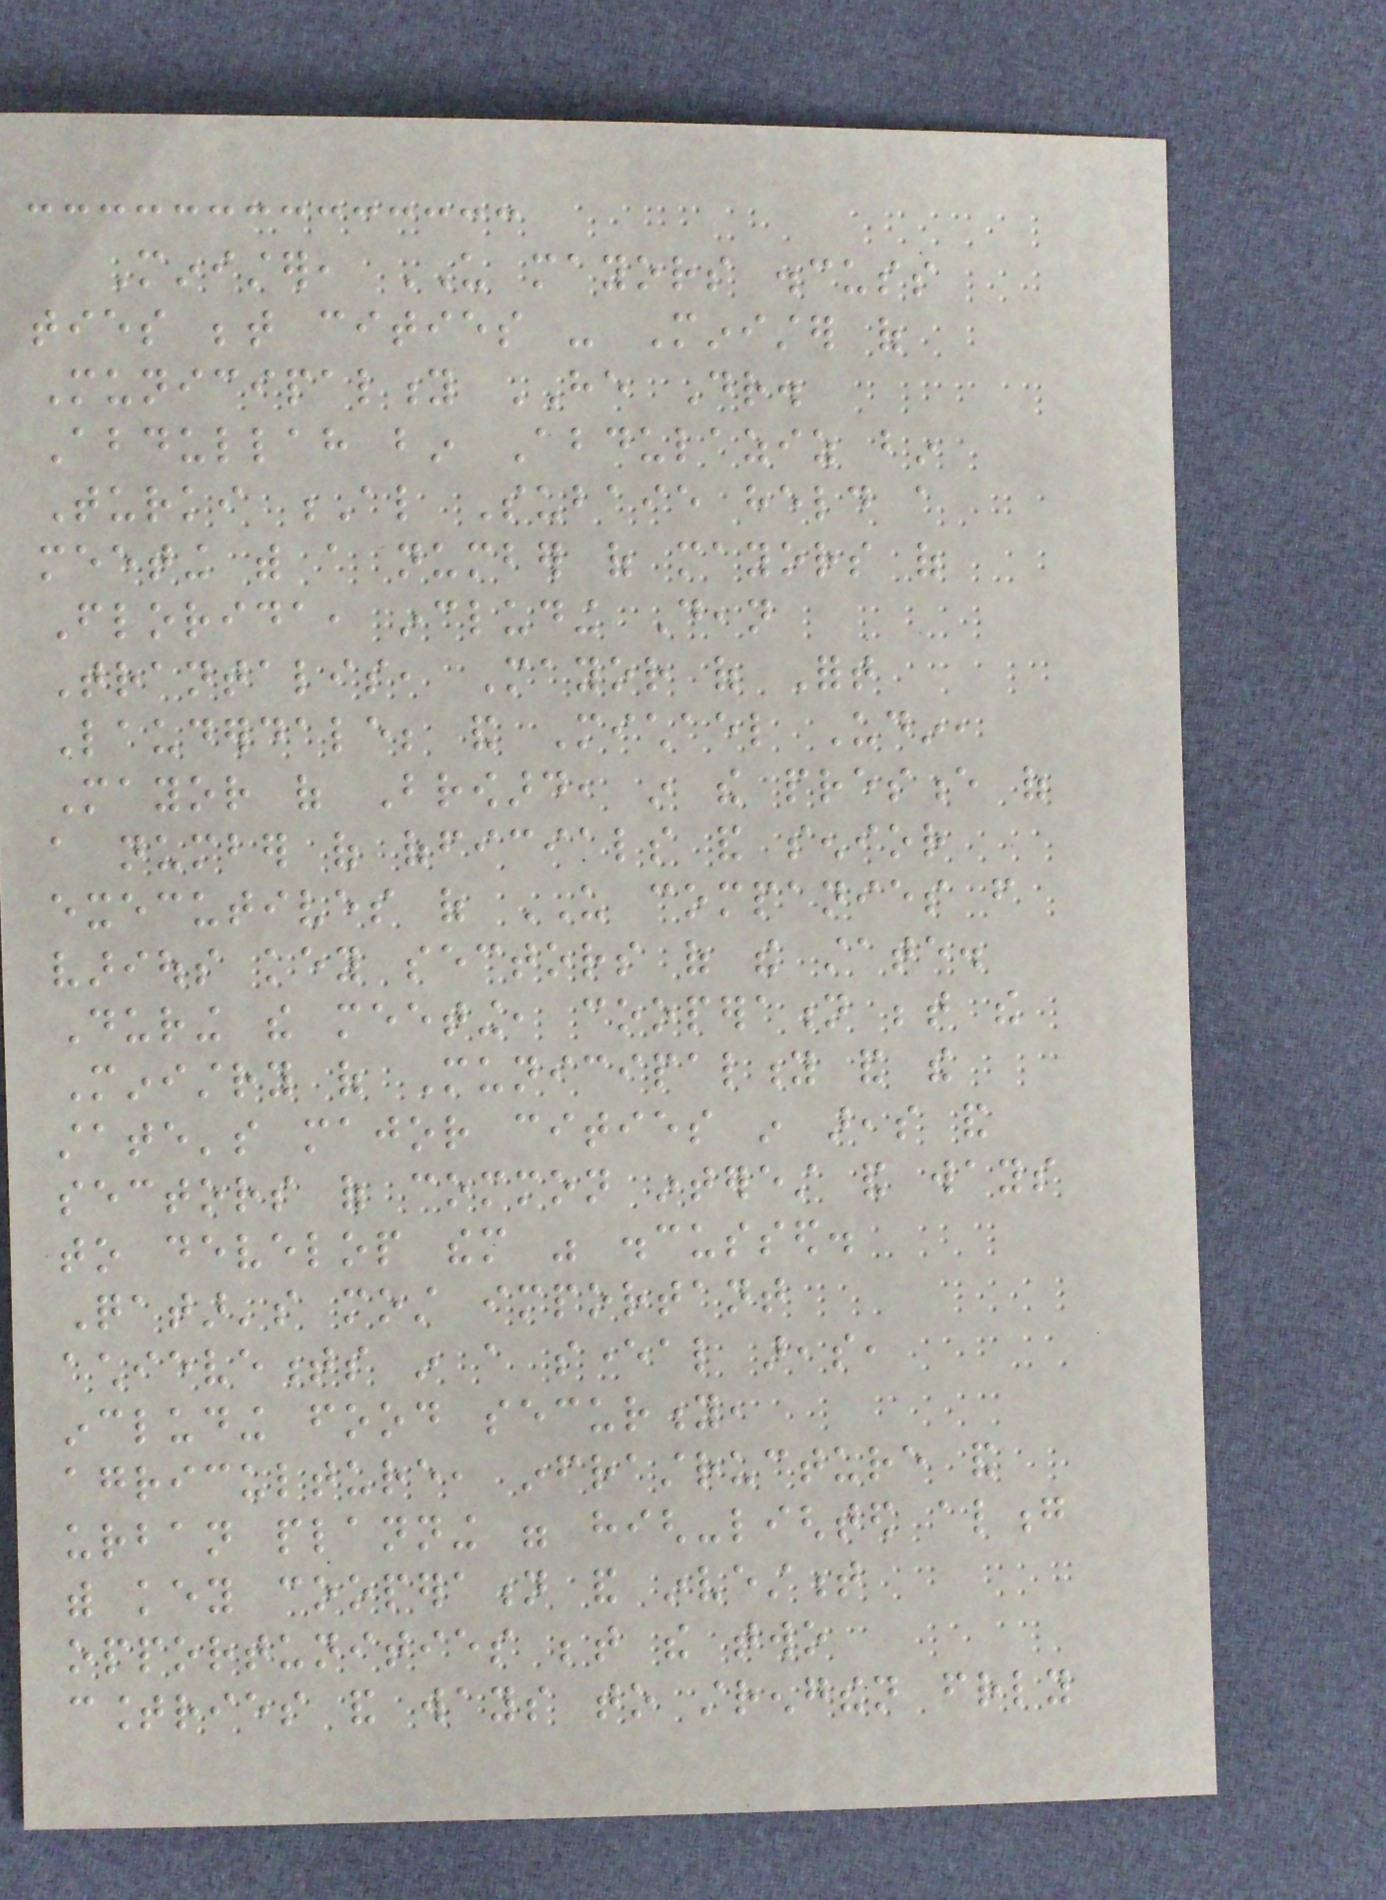Minister, US mayors discuss
ties between cities - Minister of
Municipality HE Dr.
Abdullah bin Abdulaziz bin
Turki Al Subaie held a
meeting with a number of mayors of
Florida, including Dean
Trantalis, Mayor of Fort
Lauderdale; and Michael Udin,
Mayor of Broward, in the presence of
a number of officials and senior
executives of US companies from
various key sectors of the state.
During the meeting, cooperation between the
Ministry of Municipality and the
state's major cities in areas and
sectors of common interest and ways
to develop them was discussed.
Qatar's most important
achievements in a several areas,
including food security,
agriculture, infrastructure and
urban planning were high-lighted along
with key cooperation and investment
opportunities between the two
countries and ways to strengthen friendly
